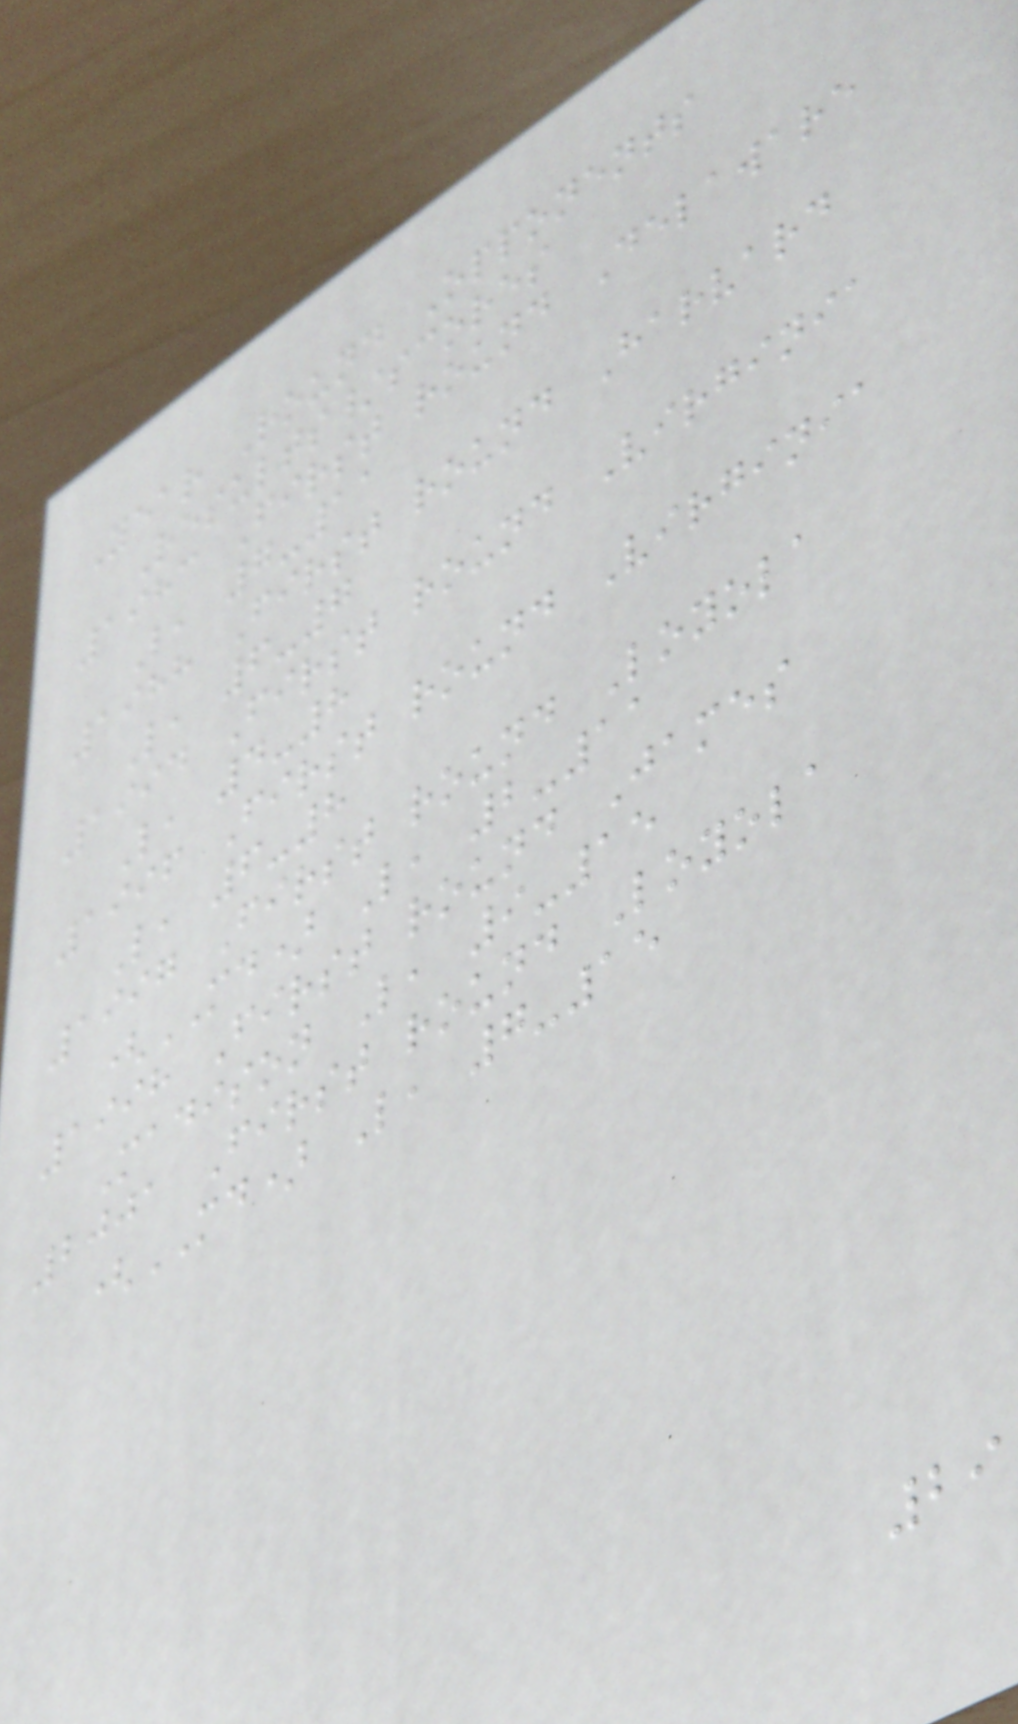Year Round Opponents
Results/scores
1983 First round Delaware
L, 7-11
1988 First round Harvard
L, 6-7
1994 First round Virginia
L, 4-8
1996 First round Virginia
L, 6-8
1997 First round Loyola
(MD) L, 2-11
1998 First round James
Madison L, 9-15
2001 First round Loyola
(MD) L, 7-15
29
